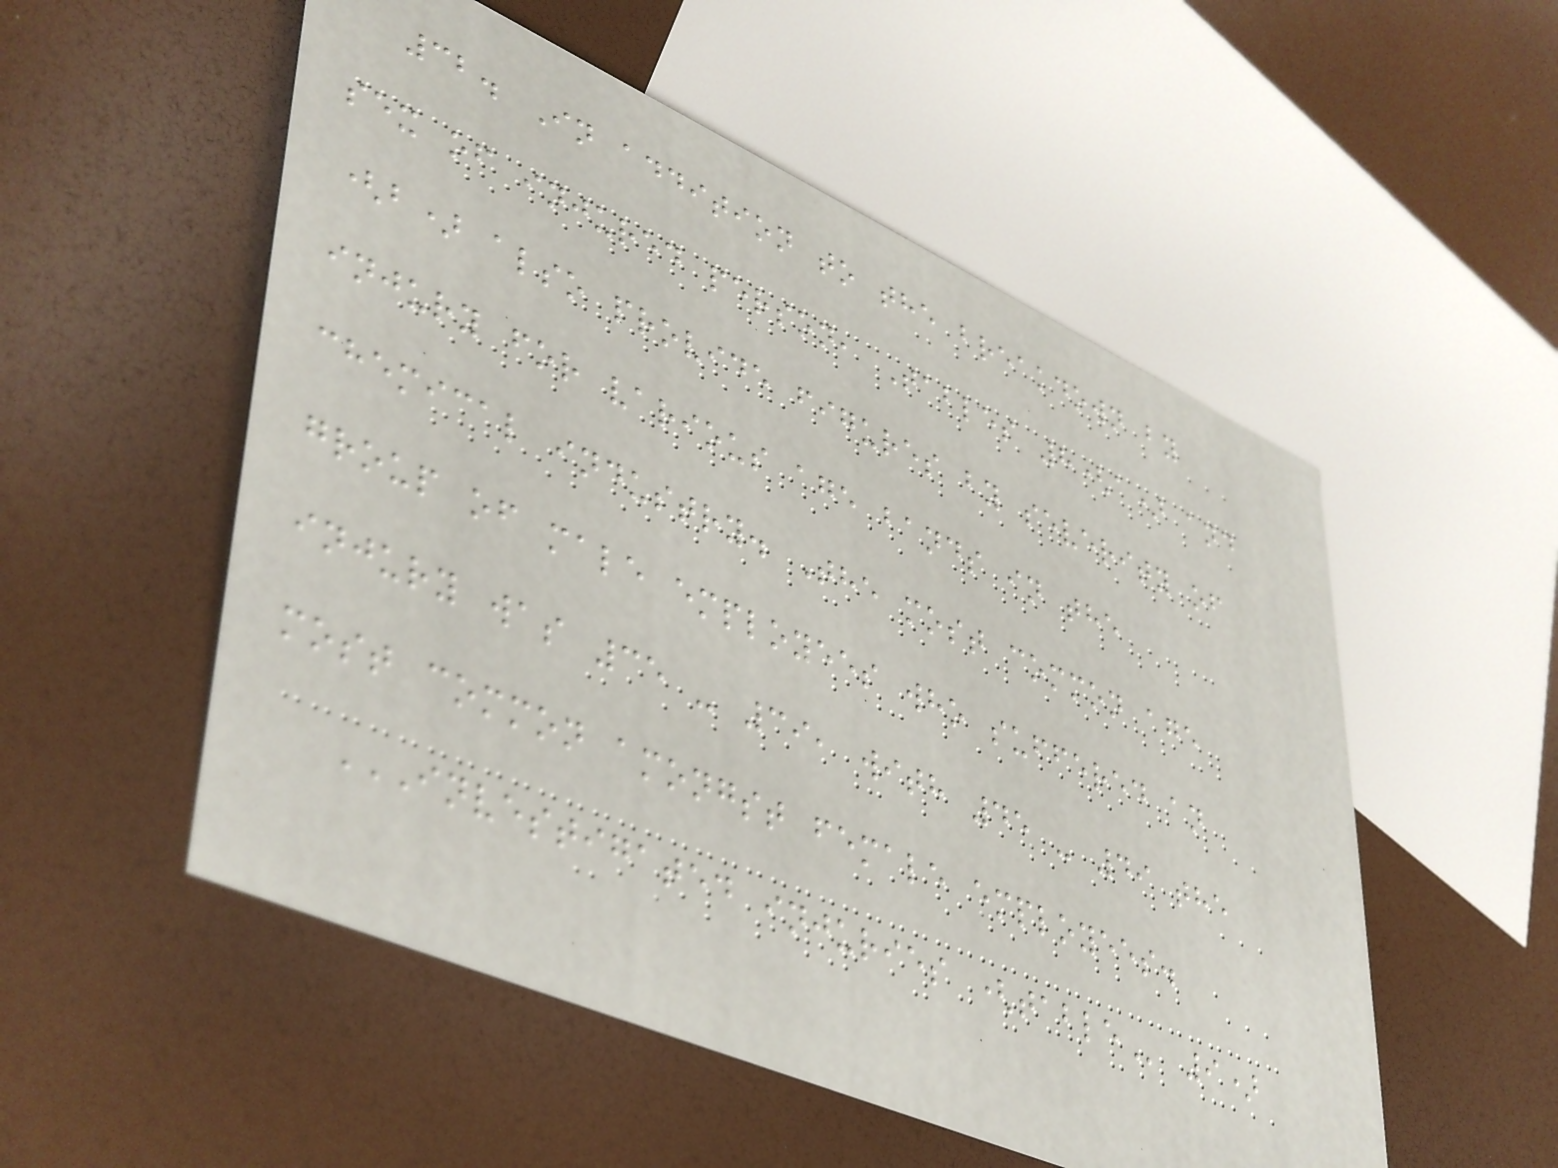32. In addition to the breakdown by
sex of injured person, Tables 8(a) and
(b) also provide figures by severity of
injury for various age bands in the
chemical industry. The most common age
group of male employees who suffered an
injury was 35 - 39, with 45 - 49 the
most common amongst female employees.
INVESTIGATED INJURIES (TABLE 9)
